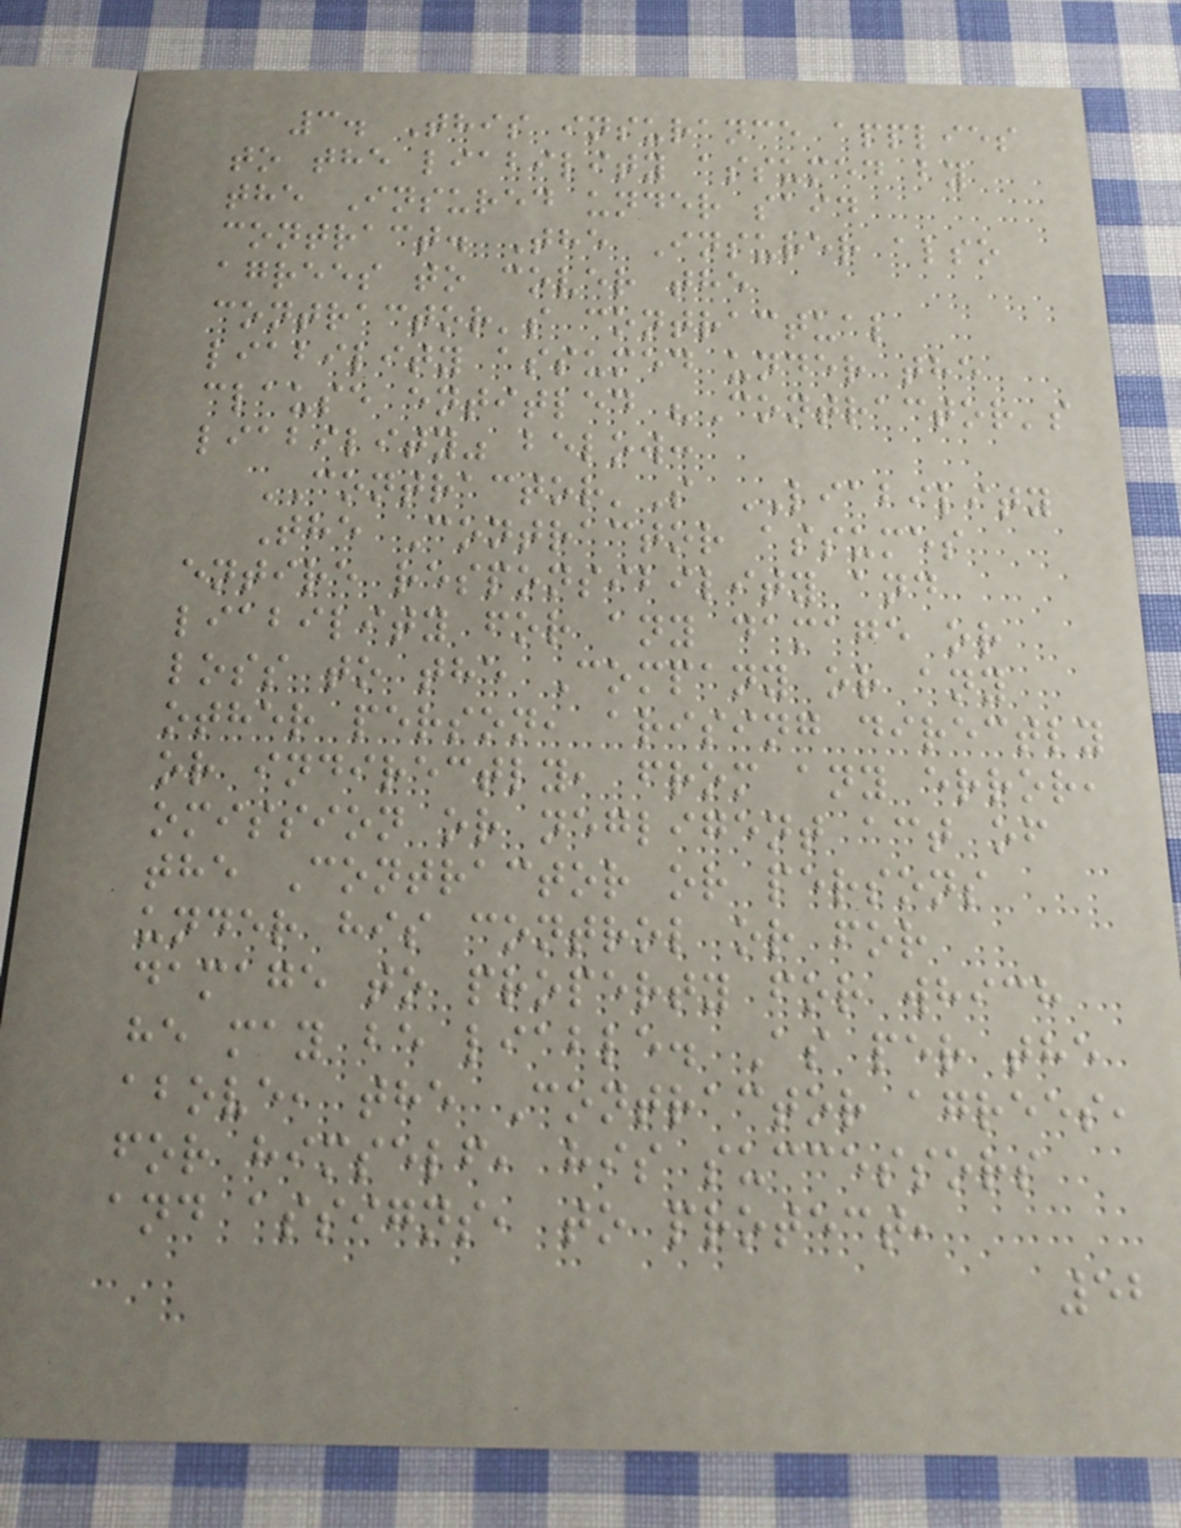3. This insurance applies
to the liability assumed by
the Insured under said
contract. The Insurer also
agrees to cover the
contractor's contractual
liability assumed under the
clause entitled "Contractor's
liability" below:
CONTRACTOR'S LIABILITY
The Contractor assumes
entire responsibility and
liability for any damage or
loss to the Company or any
other person, arising directly
or indirectly, from any error,
omission or negligent act of
the Contractor or persons
under his control or for
damage to property for which
he may be liable. As per the
above, the Contractor agrees,
for himself, his successors
and assigns, to protect,
52
